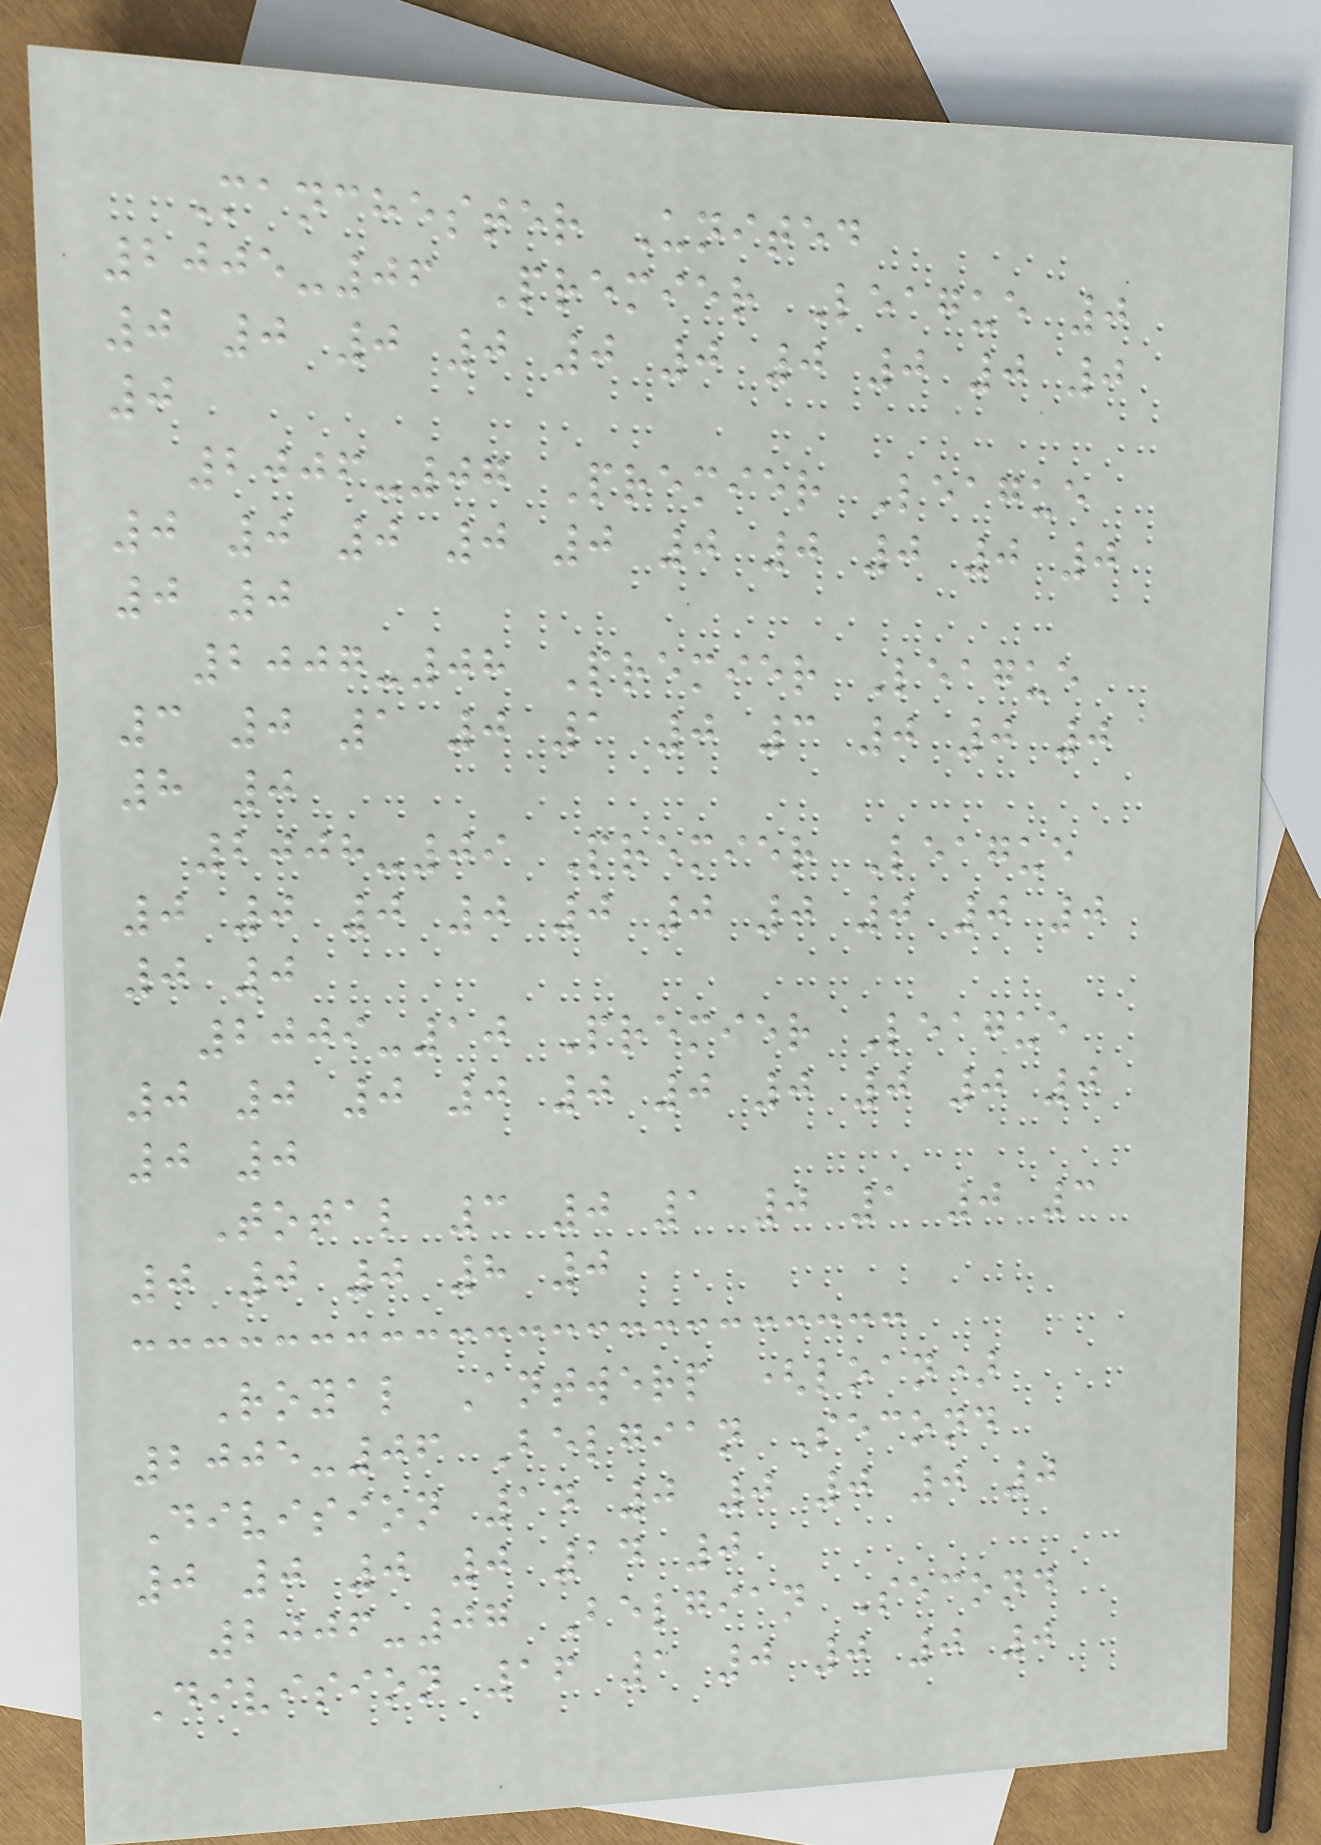Manchester United
2005-06 Premier League 0
0 0 0 0 0 0 0 0 0 0
0
2006-07 Premier League
0 0 0 0 0 0 0 0 0 0
0 0
2007-08 Premier League
3 0 1 0 1 0 3 0 0 0
8 0
2008-09 Premier League
0 0 0 0 0 0 0 0 0 0
0 0
2009-10 Premier League
0 0 0 0 0 0 0 0 0 0
0 0
Total 3 0 1 0 1 0 3
0 0 0 8 0
Royal Antwerp (loan)
2005-06 Belgian Second
Division 14 0 0 0 0 0
0 0 0 0 14 0
2006-07 Belgian Second
Division 16 1 0 0 0 0
